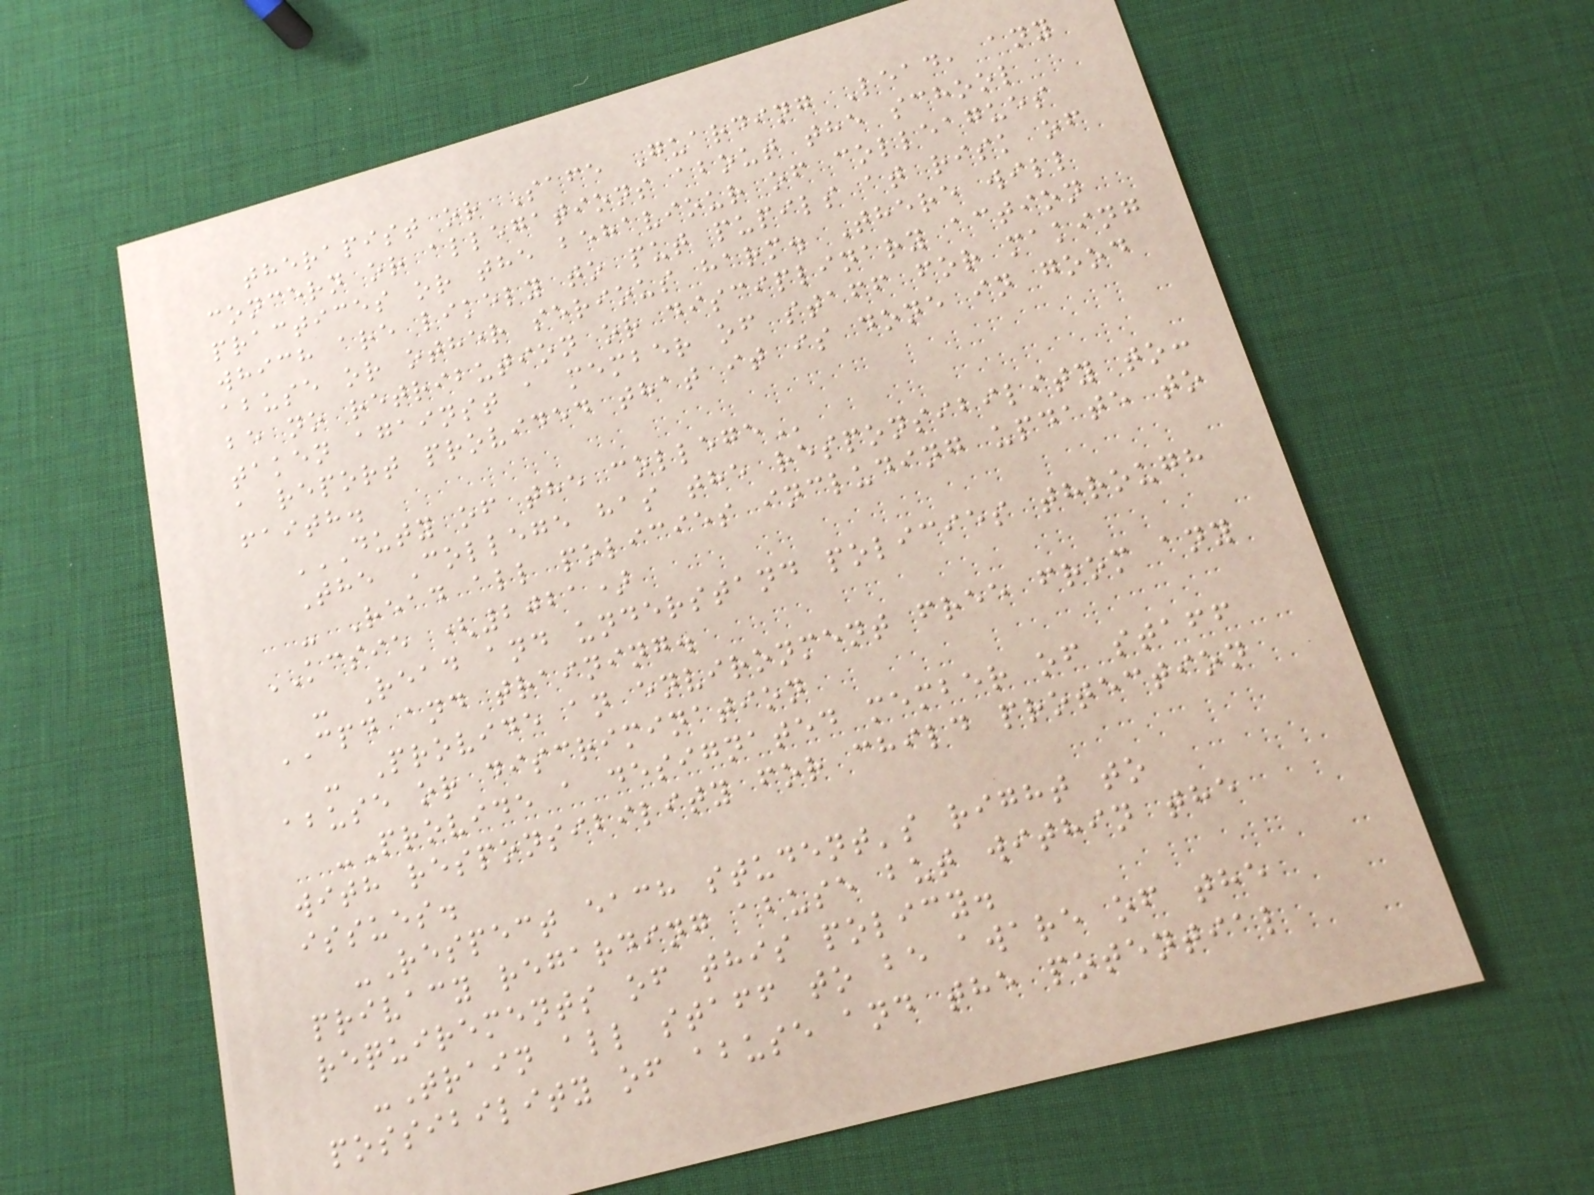therapist or Safe Guarding Lead, any
concern or allegations about the school
practices or the behaviour of colleagues
which are likely to put pupils at risk of
abuse or other serious harm. There will
be no retribution or disciplinary action
taken against a member of staff for making
a report provided that it is done in good
faith.
DUTY OF THE COLLEGE
The College has the responsibility to:
- Read all policies including update to
KCSIE (2021)
- Read and understand policies through
CPD and training.
- Provide an environment free from any
abuse or discrimination
-Provide a designated member of staff
with responsibility for child protection
issues.
-Respect each student's right to
privacy regarding abuse but within the
requirements of this policy.
-Train all staff to be aware of the
possibility of abuse and the potential
